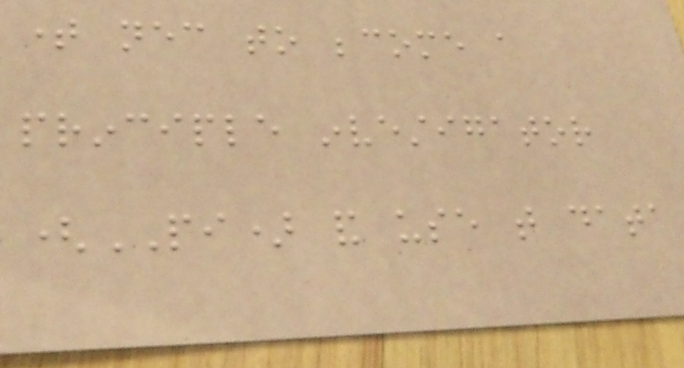time necessary to become a
principle investigator
(PI) and use that data
